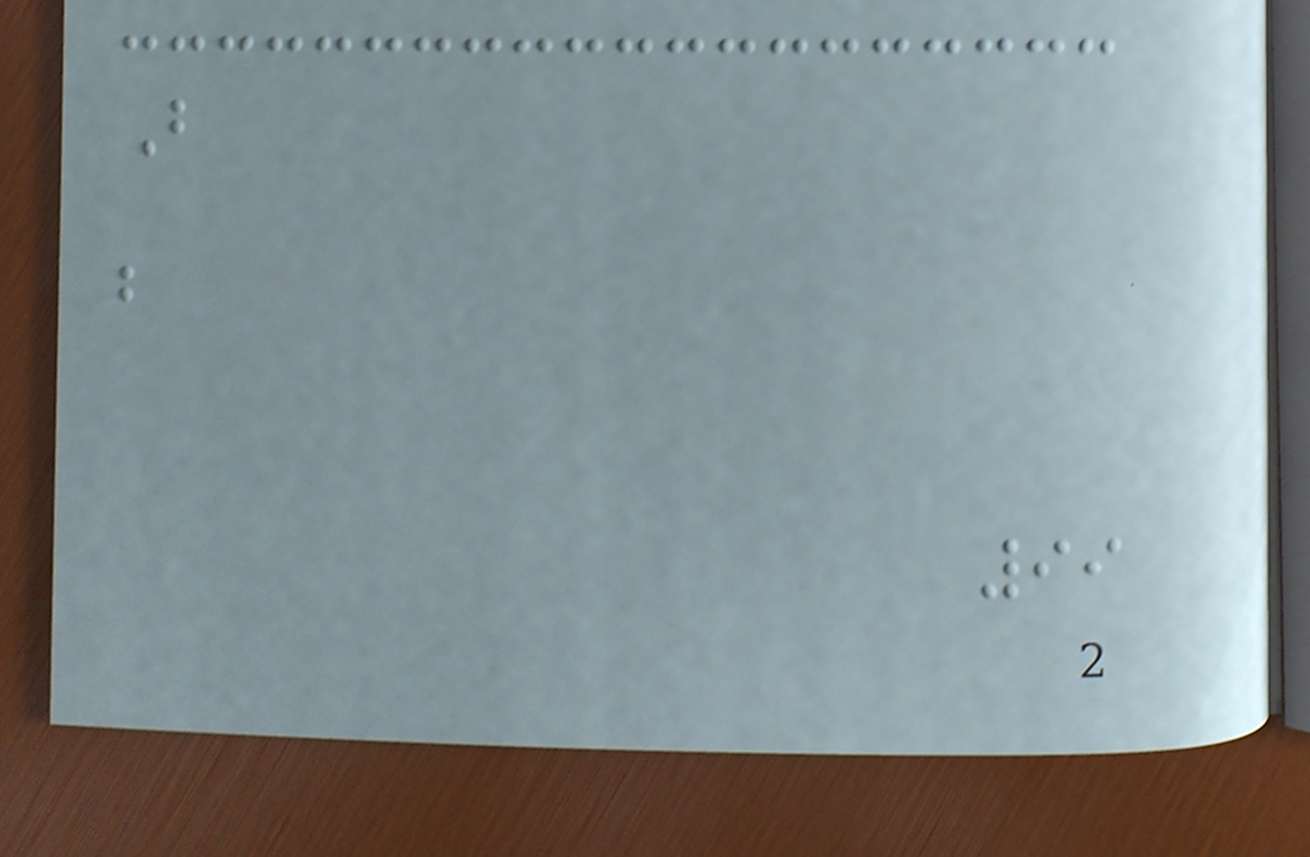B
b
99
